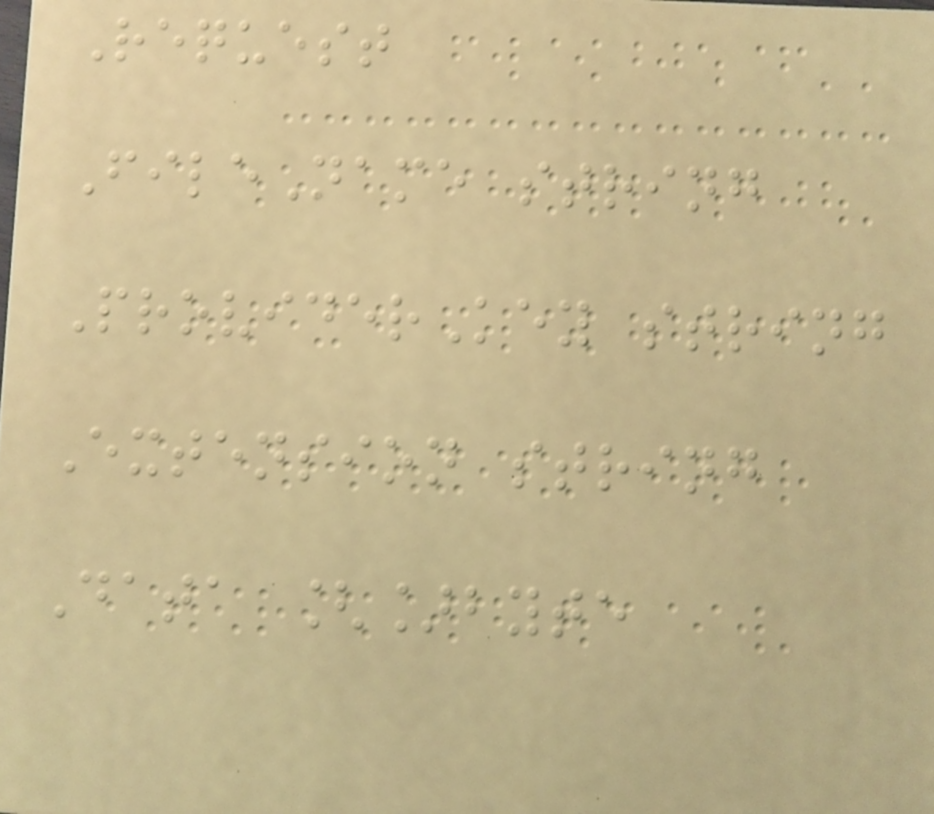Request
FileName string
ProviderKey string
Extension string
Data []byte
